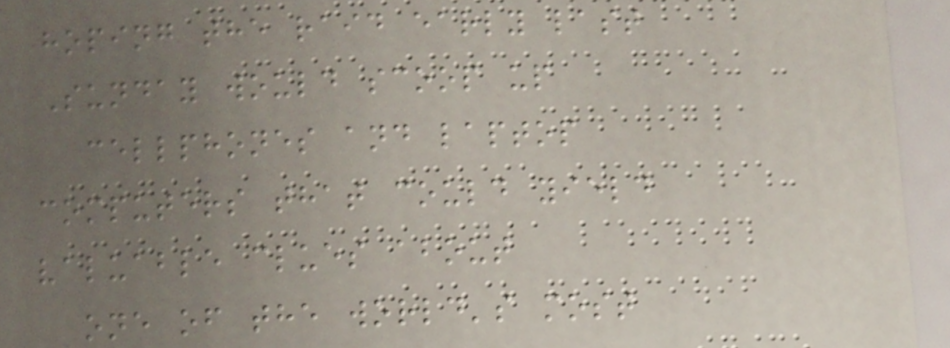hoping the raid early last
Sunday would scoop up
cellphones and laptop
computers that could yield
valuable clues about
one of the world's most
